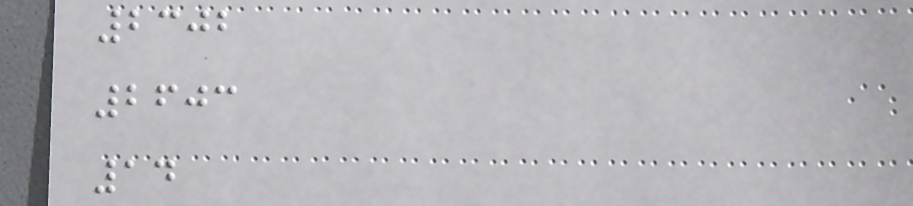2302
2603
14
